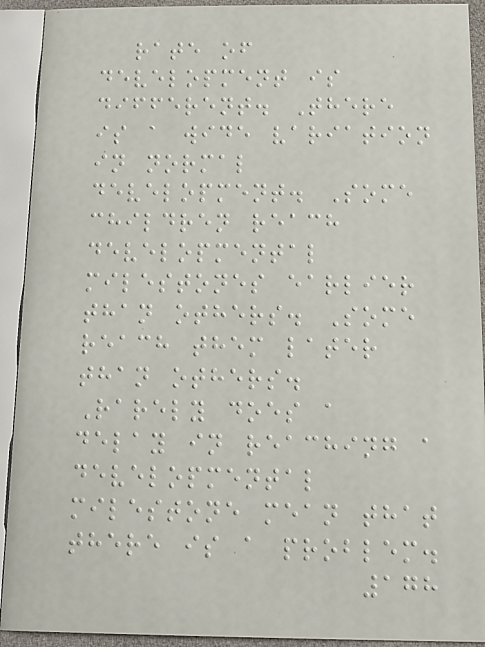rate of
development is
different. There
is a wide variation
in normal
development. Some
children reach
developmental
milestones earlier
than others. Some
reach them later
than others.
Rarely does a
delay in reaching a
developmental
milestone mean that
there is a problem.
178
